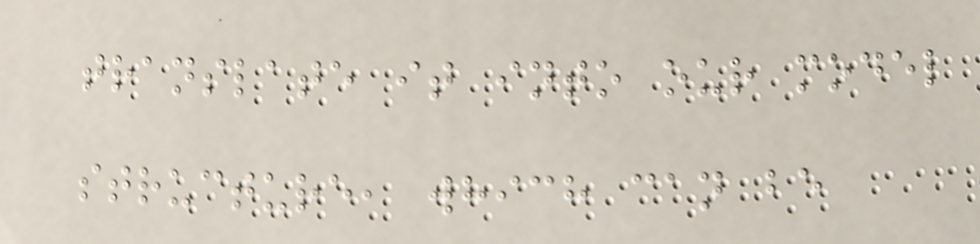translate it into our model
structure, which can be
